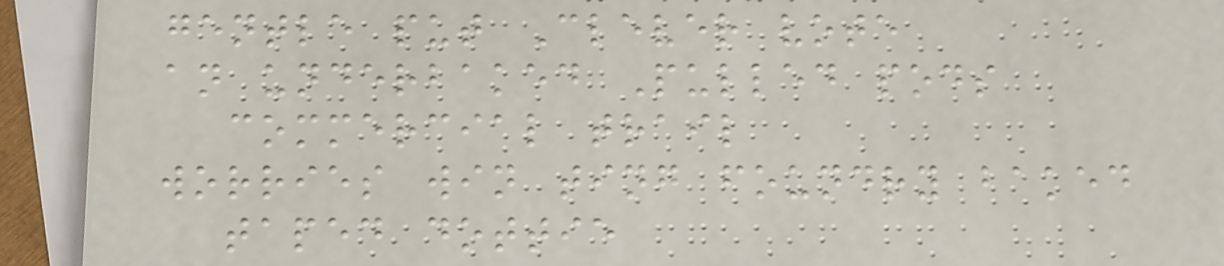gentle put Clever vote
an underbaked Pulled pods
commercial trail
worries win ting foundry baked
taped dottie
